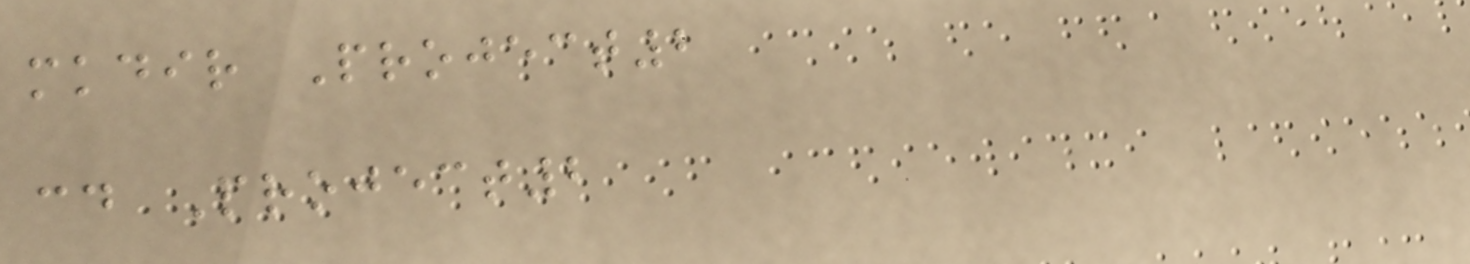mkdir Project2
cd Project2
